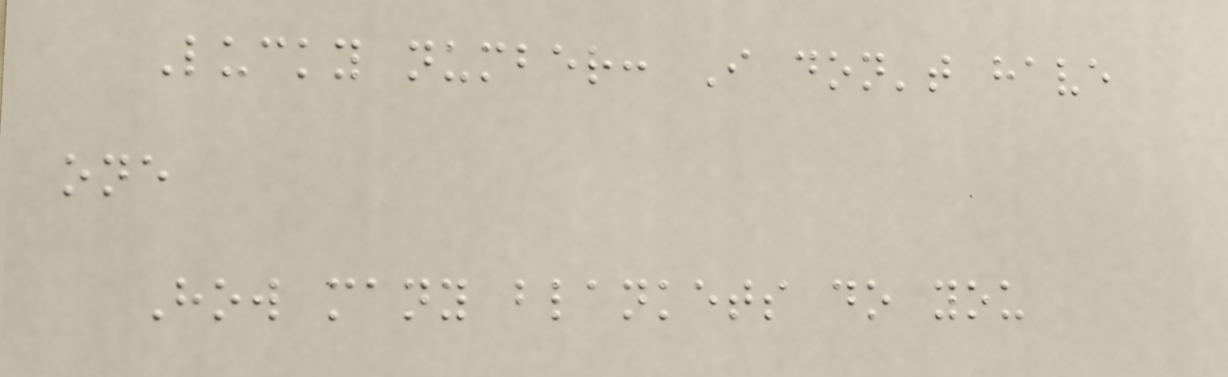Lucky number: I don't have
one
How many blankets do you
